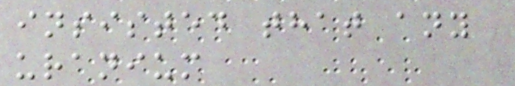insisted that any
uranium
